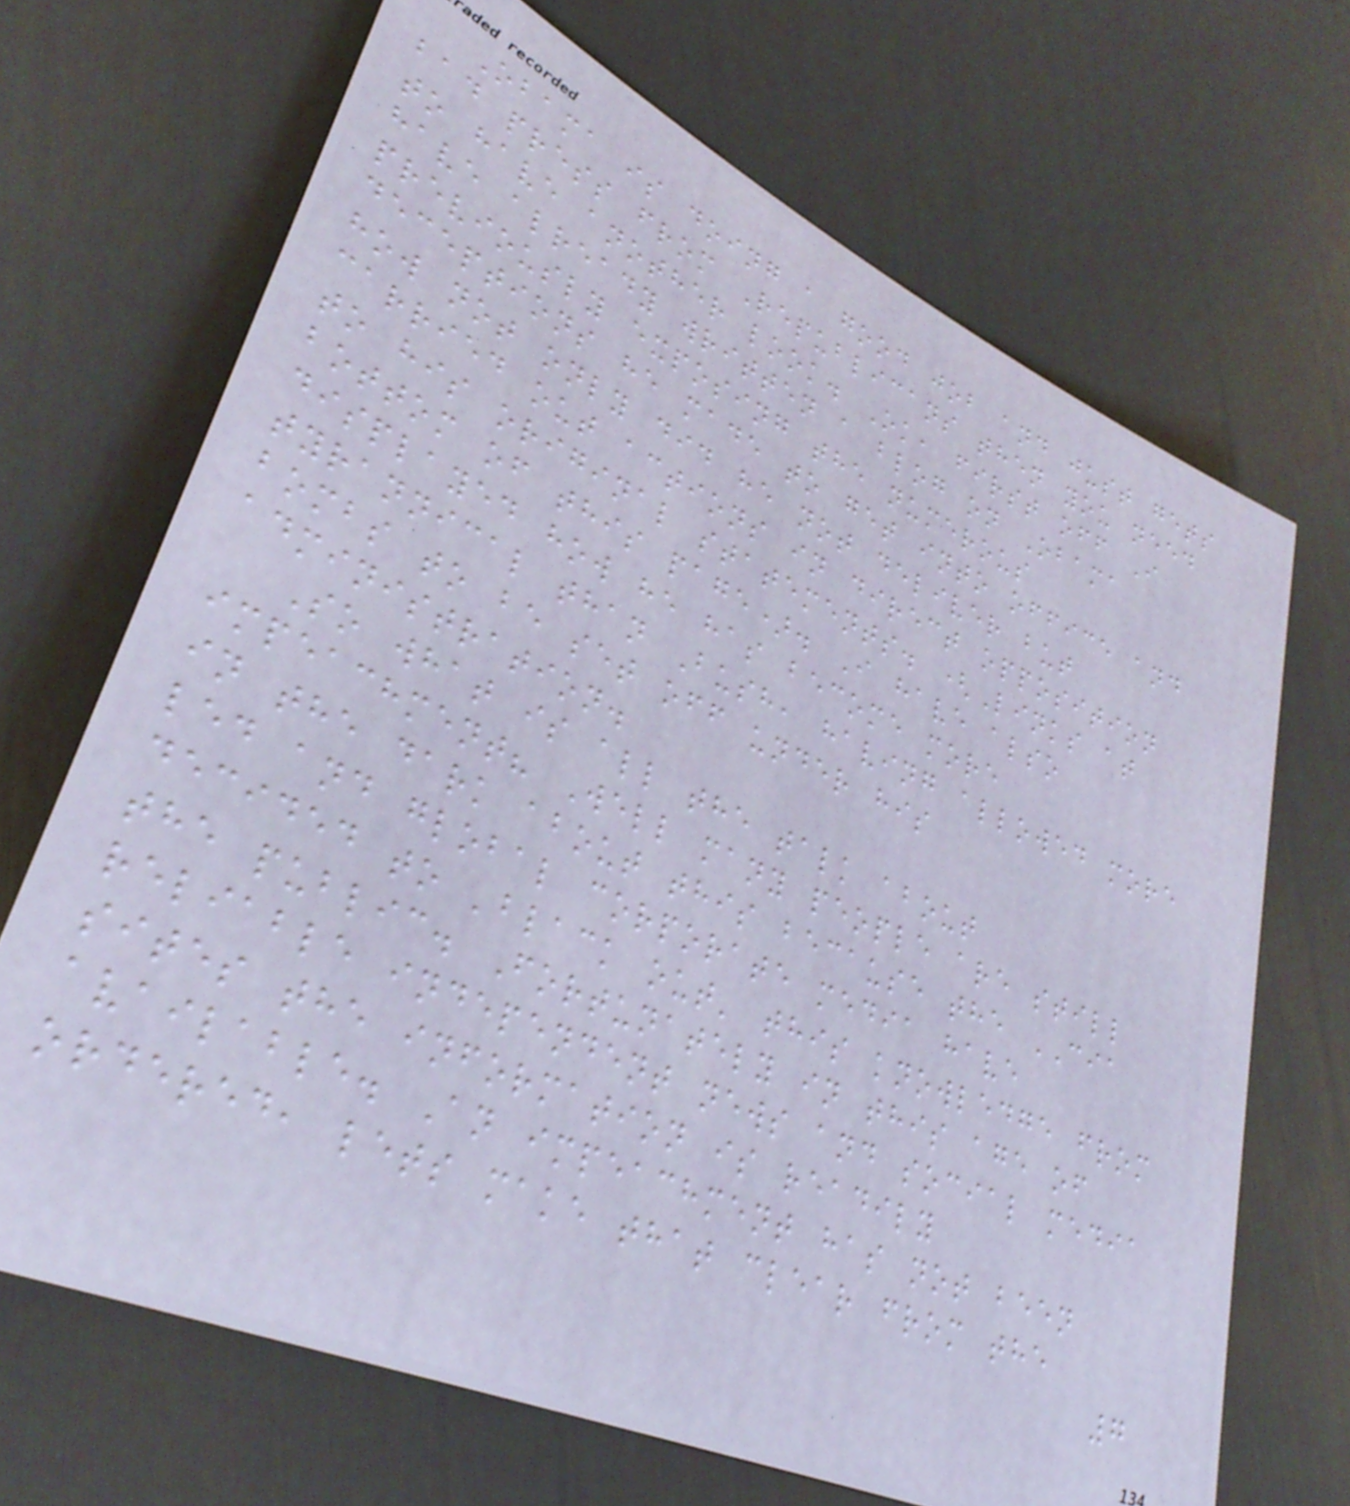Obama is doing a good job and just gets
bad press from Republicans then you need
to have another look. Ok, first off I
have already written a blog on Obama
previously exposing the numerous
deceptions he made to get into office and
how not only did he not deliver but
carried out actions in direct opposition
to his original statements. (Links at
bottom of this page). I have also
displayed how he has become more
tyrannical than Bush, having allowed more
bombs to be set off under his
administration.
So what is all the talk about
impeachment? Well many people are still
in the dark about this because the CIA
led and global corporate media have
decided to 'black out' this knowledge from
the public. Fortunately in this age of
reliable independent news and social media
sites the information is readily
available. An impeachment has not been
ordered, lets make that clear from the
7
